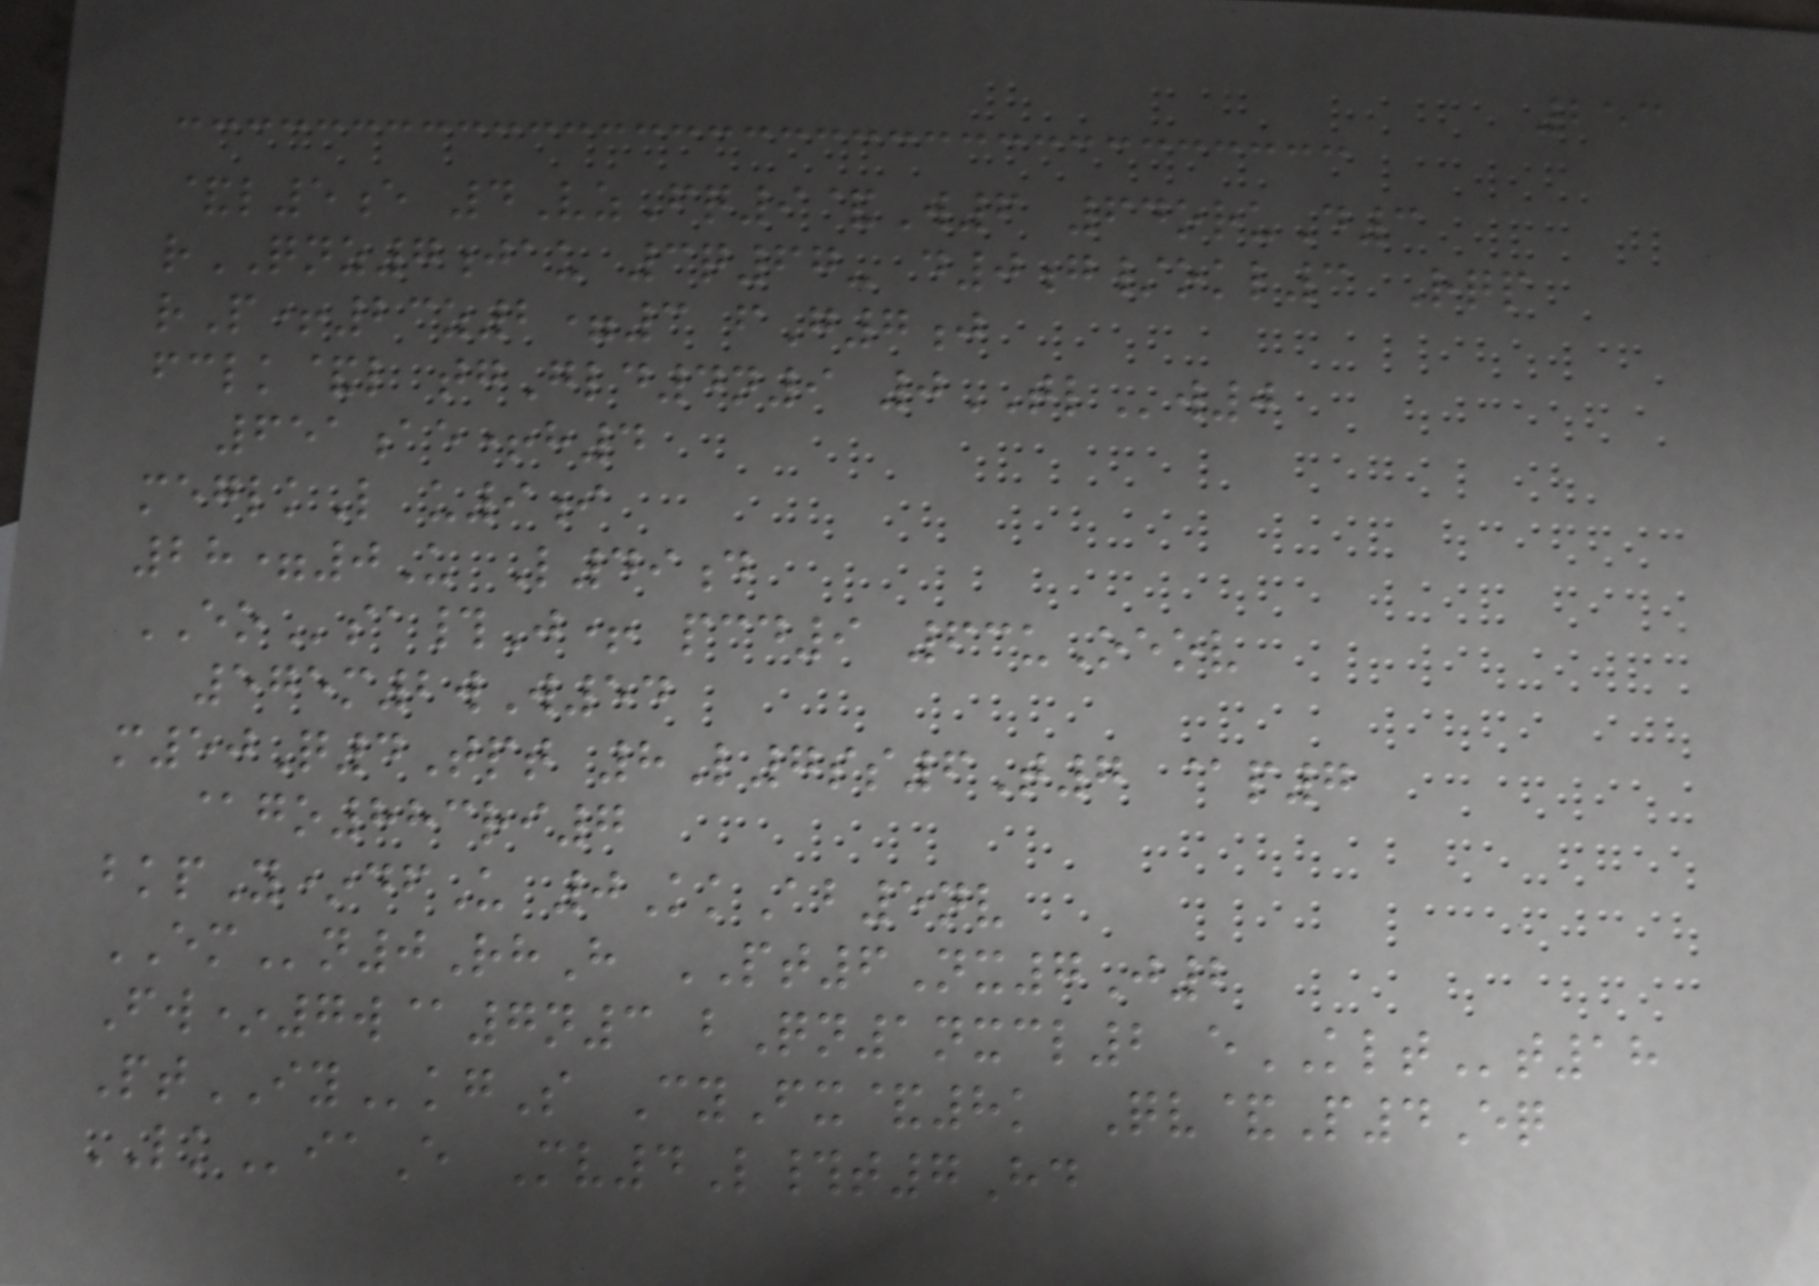253
&l5e 4VzFq9&W6 64oruD3
rQNZ7jau 3q67- d0g/okl3 Rqp
rP+23z2=3 fG7j
fclk&l tgGld4n9 0TLw0
651ae+h4
meglkL u9i
28=0U L49d
EOsa#J+ pcd9 63uOeov
575m2wW54
m50Q4Tpt 8L7ss6T7 @p7
@go883ri7
bkpY*dfU 0KkAb5nv
EMn0RhH PT6Nx7J2
Fw*7w@7n3 bQn1nxcl2 eKLTt18
PtIYkgS CyFx&8k Qv&P4Eq
LKiaE Mv4L#t7Hd
